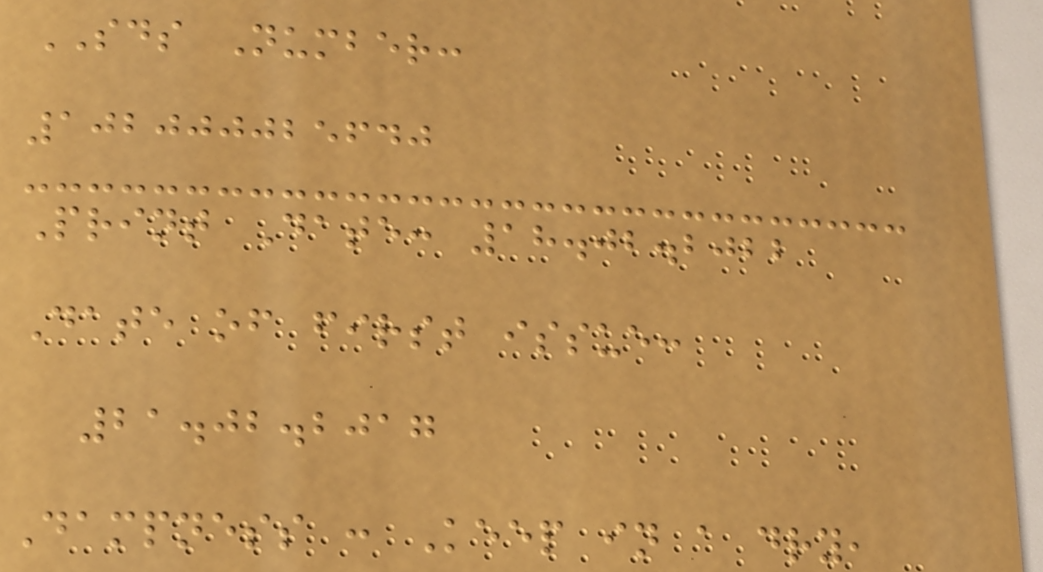SDS Number:
102000025640
Print Date: 18.02.2022
Date of first issue:
21.02.2017
Dampness : Keep in a dry,
